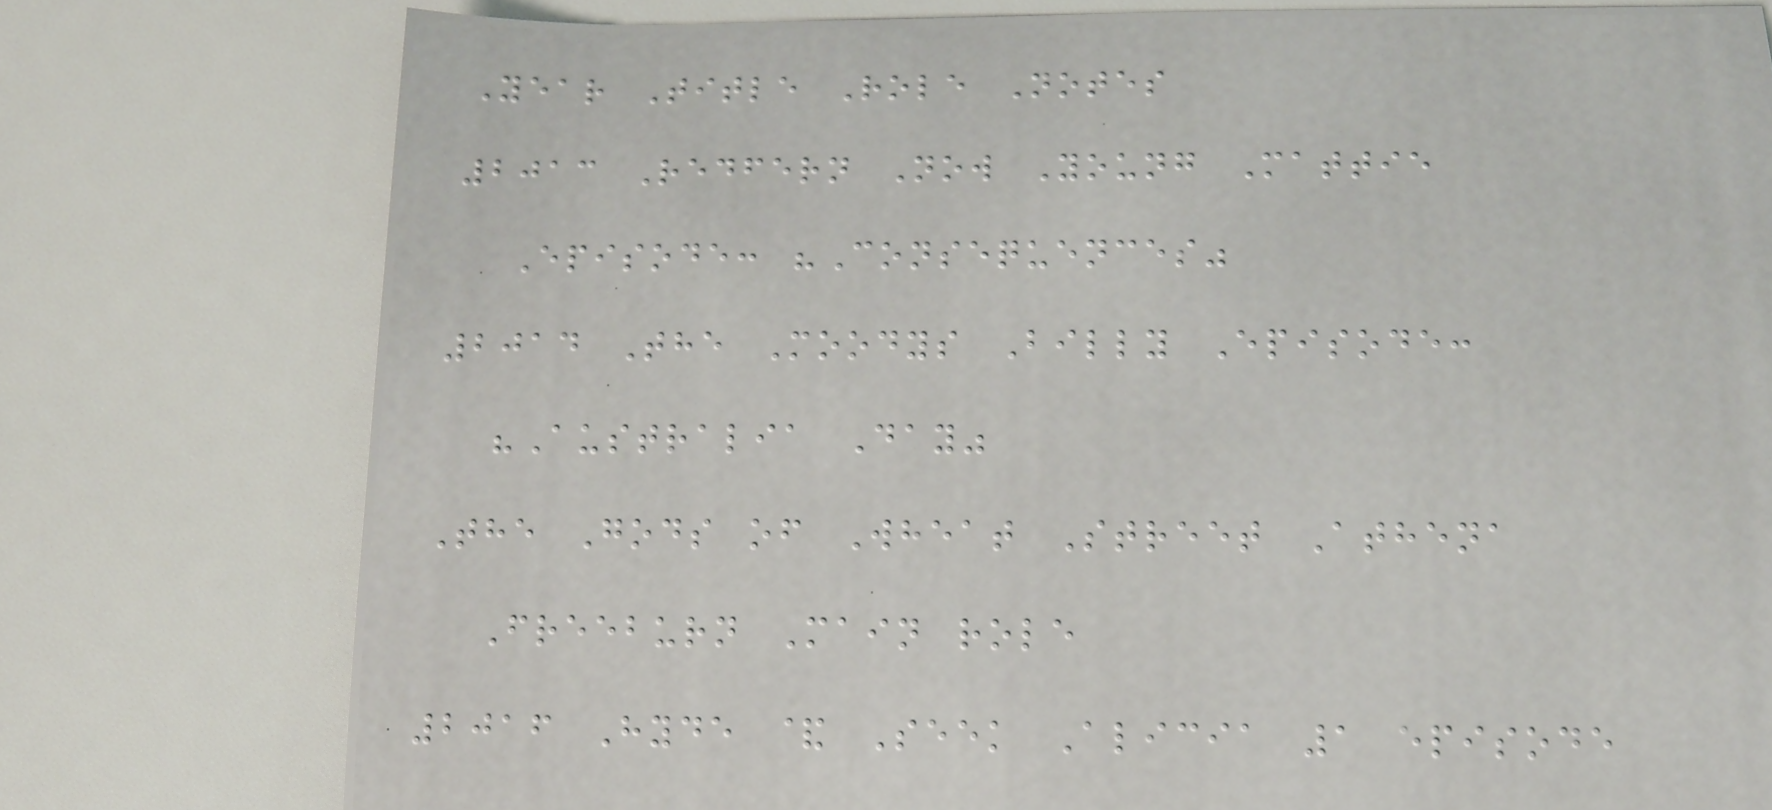Year Title Role Notes
2013 Redfern Now Young Mattie
Episode: "Consequences"
2014 The Moodys Billy Episode:
"Australia Day"
The Gods of Wheat Street Athena
Freeburn Main role
2016 Hyde & Seek Alicia 1 episode
